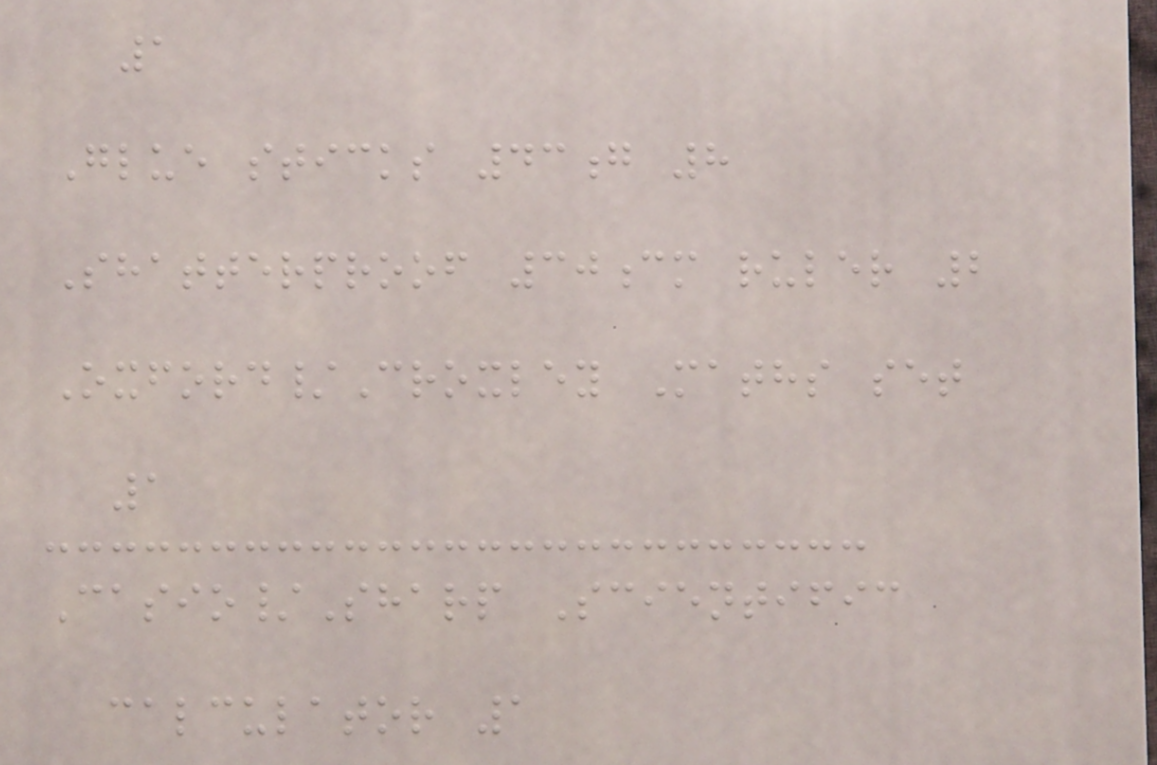1
Glue sticks 43g 8
Shatterproof 30cm ruler 2
Oxford/Croxley Maths set
1
Casio/Sharp Scientific
calculator 1
